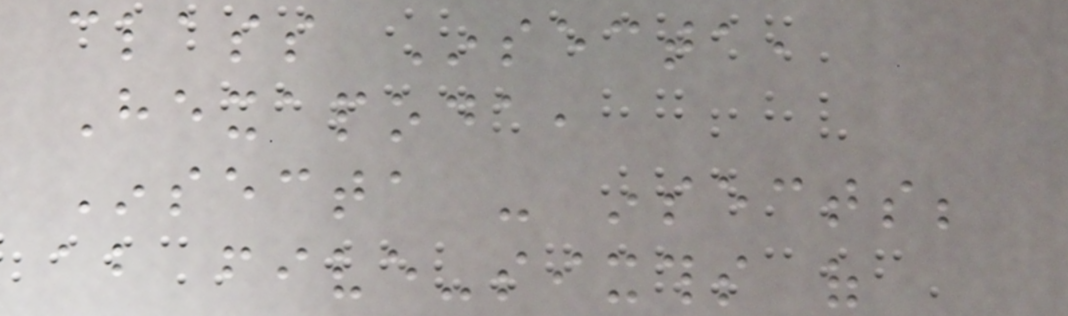class Insecta,
Hexapoda,
Insecta - insects;
about five-sixths of
